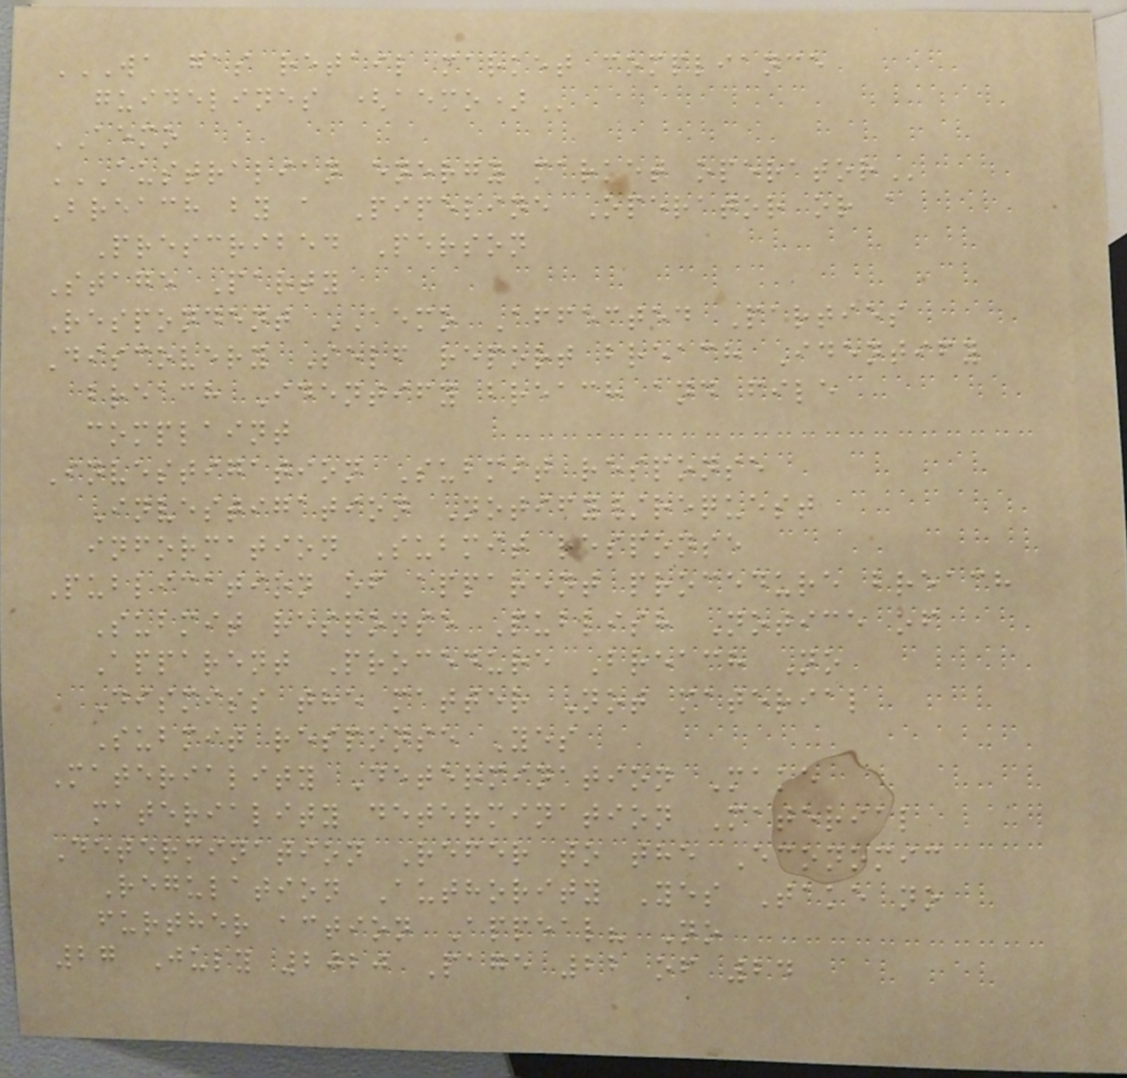WA GAS RETAIL MARKET COMPLIANCE
GUIDELINES (AEMO)
AEMO
AUSTRALIAN ENERGY MARKET OPERATOR
Breach by a Pipeline Operator or a
Prescribed Person
Stage Party
Respondent AEMO Affected Parties
Discovery Self report breach Identify
breach Identify breach and file
complaint
Investigation Submit response
Investigation Notify/request
information Submit response
Publication of apparent procedure breach
Submit response Publish Notice of
Apparent Procedure Breach No
Dismiss the matter Not material
Submit response Yes
Materiality Determination Make
materiality determination Material
Determination Refer to the Economic
Regulation Authority Yes Take no
further action Appeal? No
27 July 2020 Page 22 of 24
